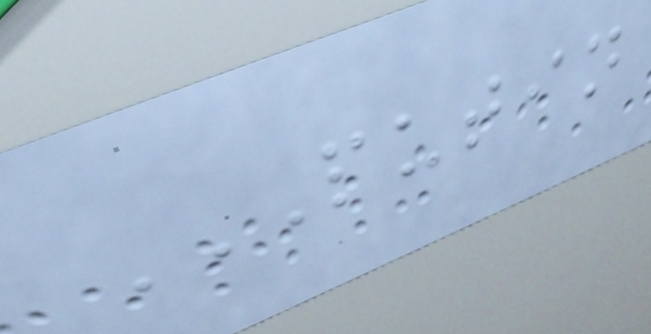PUTIN
